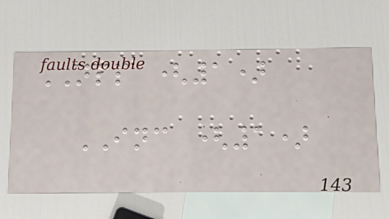NPP (1)
INC (1)
